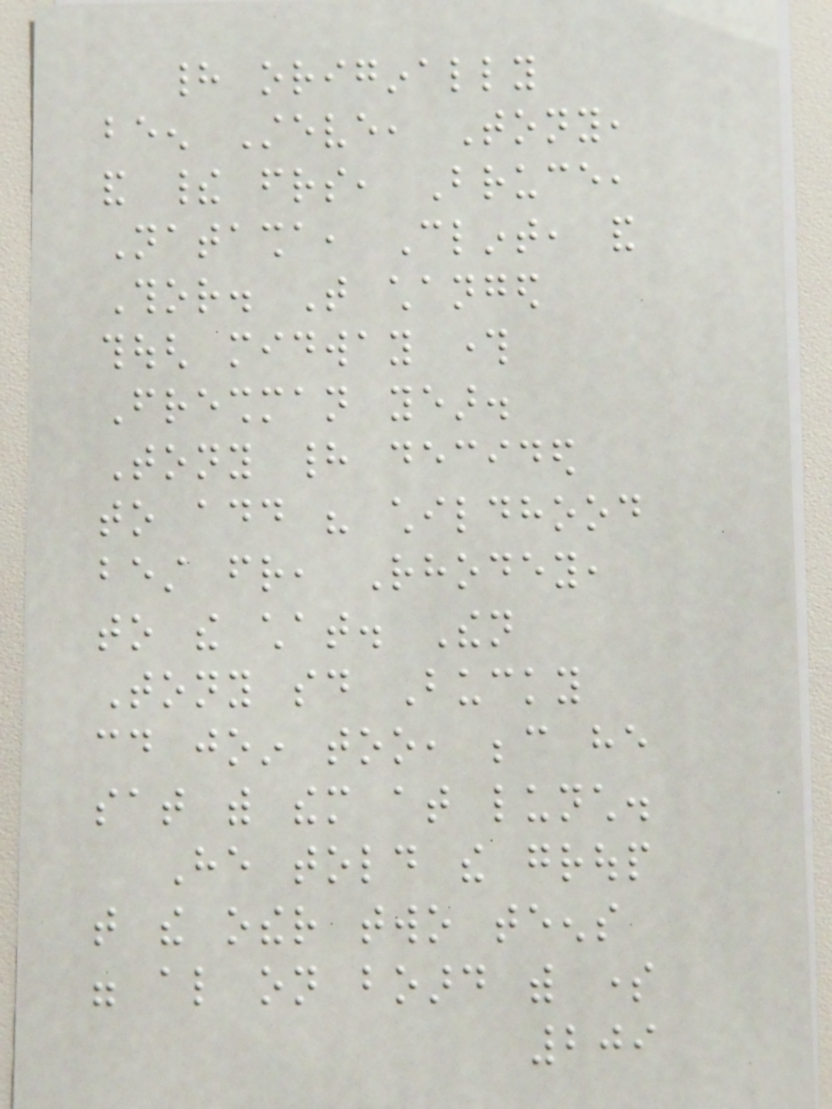had originally
been Steve, Tony,
and their friends, Bruce,
Natasha, Clint, and
Thor. That changed
though midway through
Freshman year.
Tony had decided
to add his childhood
best friend, Rhodey,
to the chat. Then
Tony said Bucky
could join too, because he
sat with them at lunch.
He told the group
that the other two teens
were also on board with some
209
